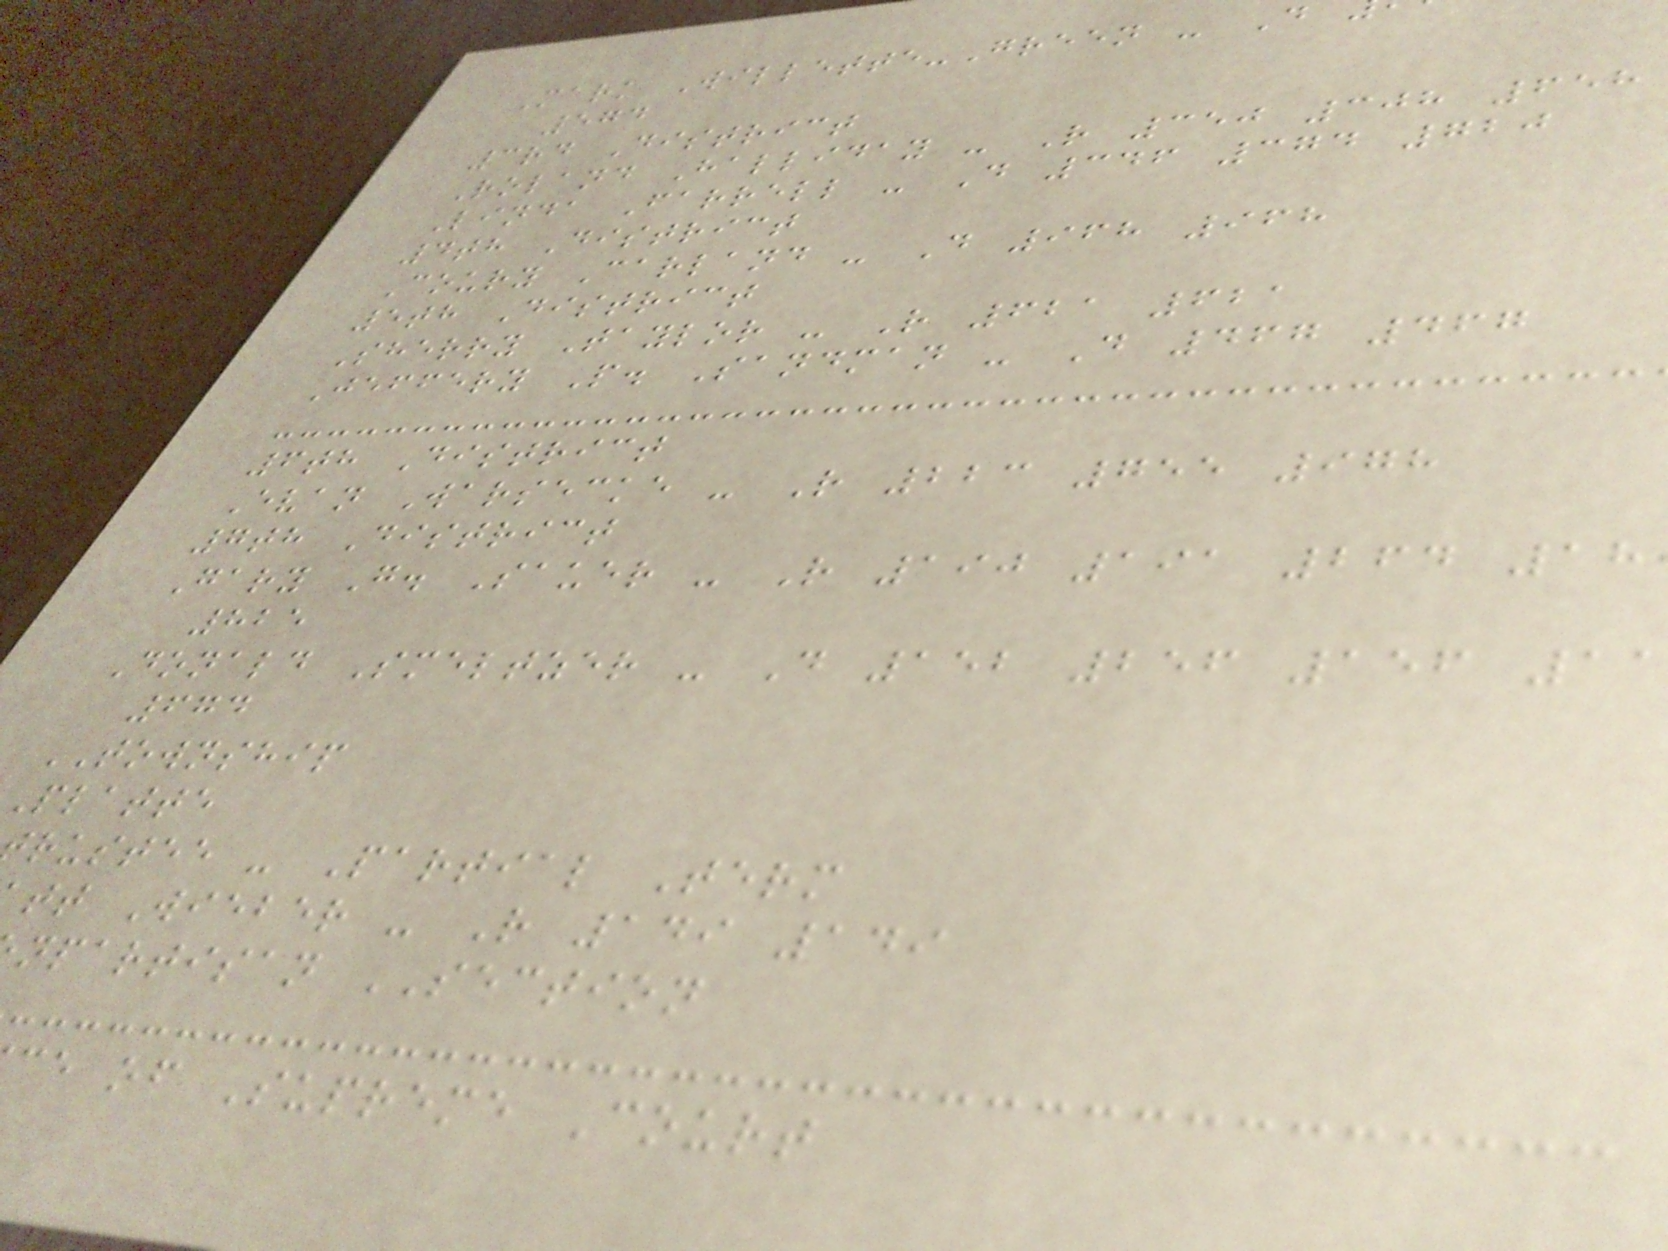Mark Willette-Green - D
574
3rd District
Roland Halliday - R 350 308 658
Linda Farrell - D 346 374 720
4th District
Coury Carland - D 968 968
5th District
Sherry Taylor - R 621 621
Jeffery P. Sandman - D 467 467
6th District
Evan Warsecke - R 223 755 978
7th District
Gary G. Sauer - R 190 191 264 18
825
Donald Smeltzer - D 152 256 156 1
674
TOWNSHIP
Platte
rustee - Partial Term
tt Wieber - R 149 149
npartisan SECTION
ce of Supreme Court
